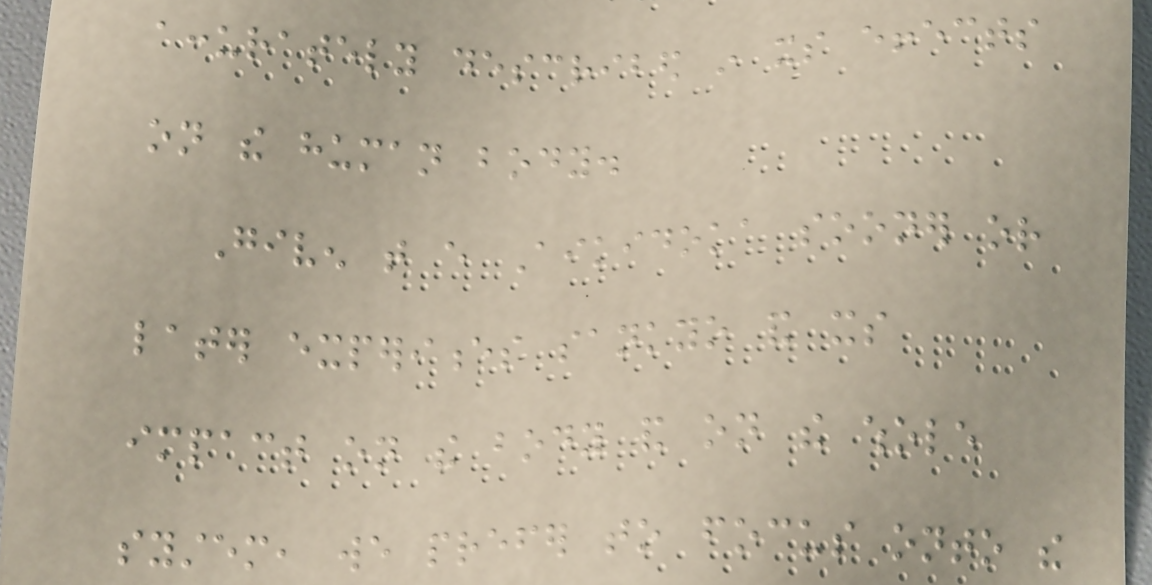accurately described in its effects
on the human body.
Given that every Aikidoka sooner or
later experiences sankyo and its
impact on the body and on the whole
system, we prefer to focus onto the
